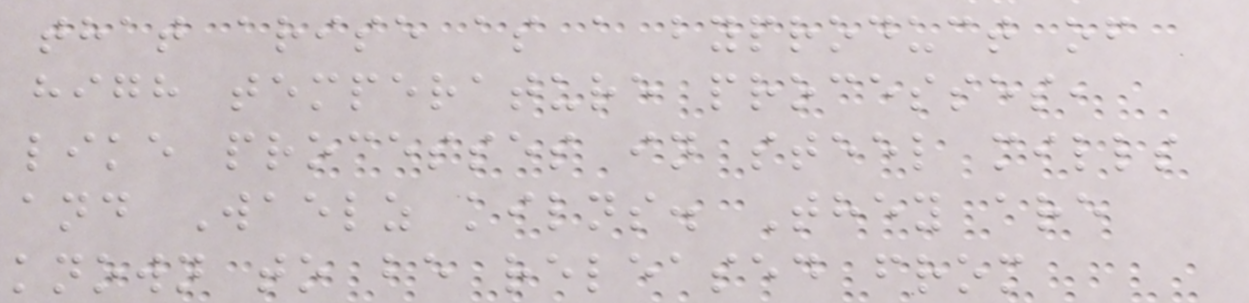that arise as a byproduct of
high temperature processes,
like processes in steel mills
and Waelz kilns. They are
known to be released from
